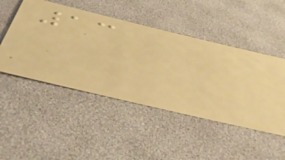13
